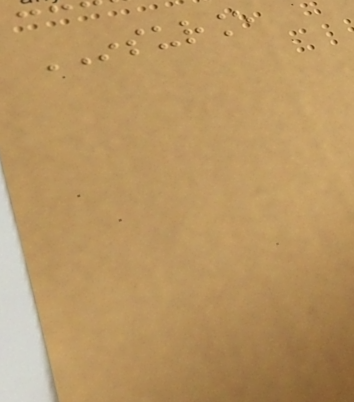INSURANCE
